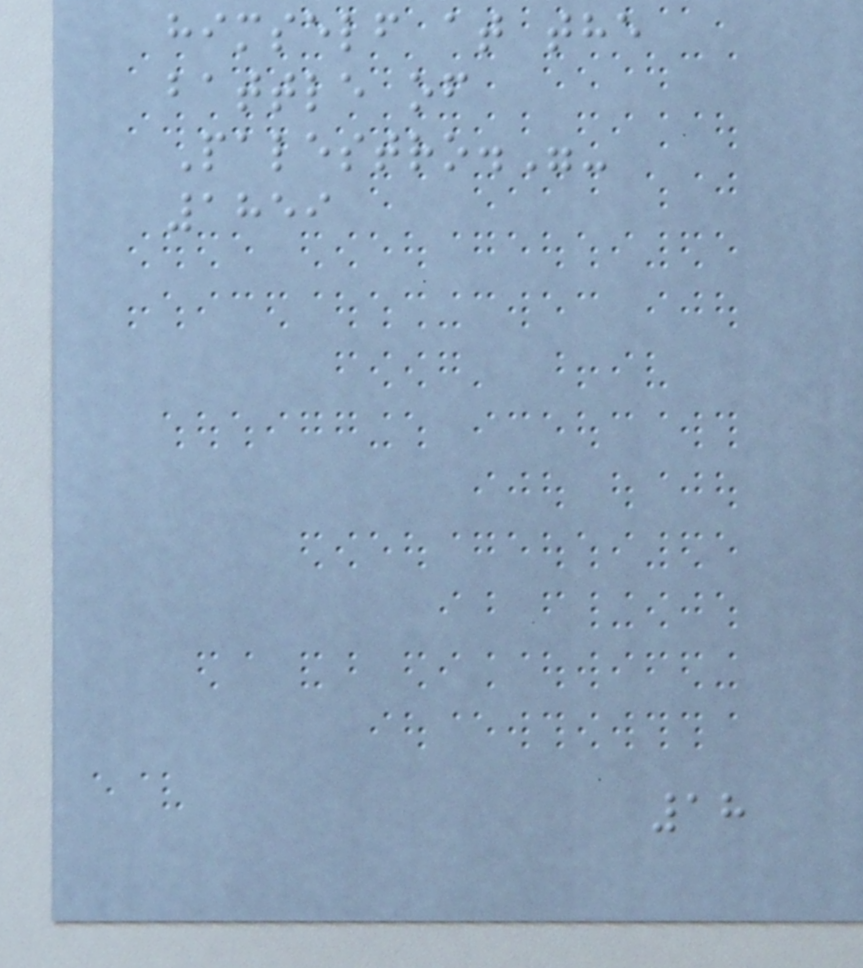himself at the
battle of
Palestro."-
1859
18
